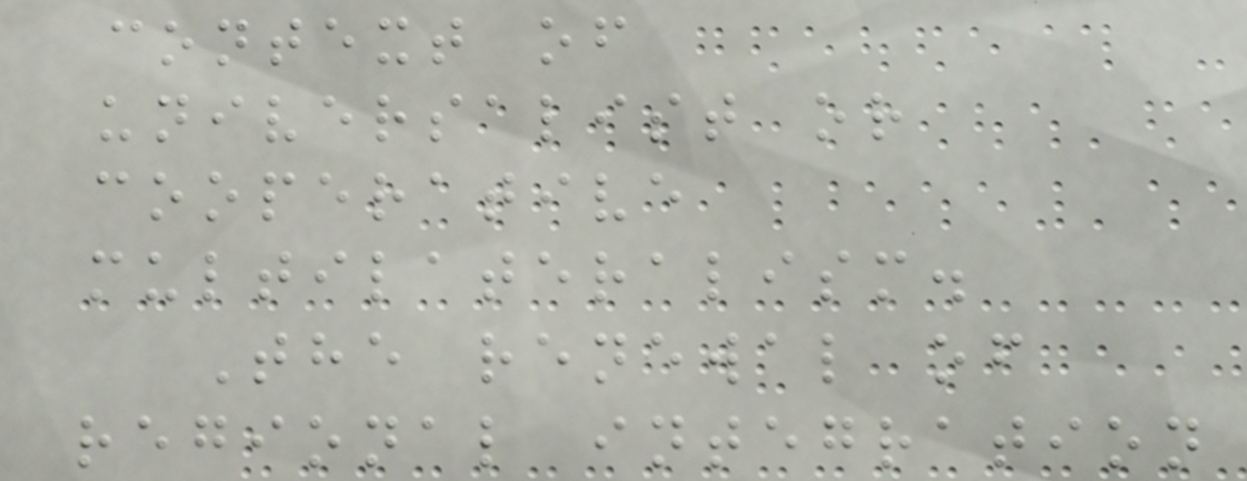context of
universalist or
cooperative
multilateralism.
The renewal of
regional integration
